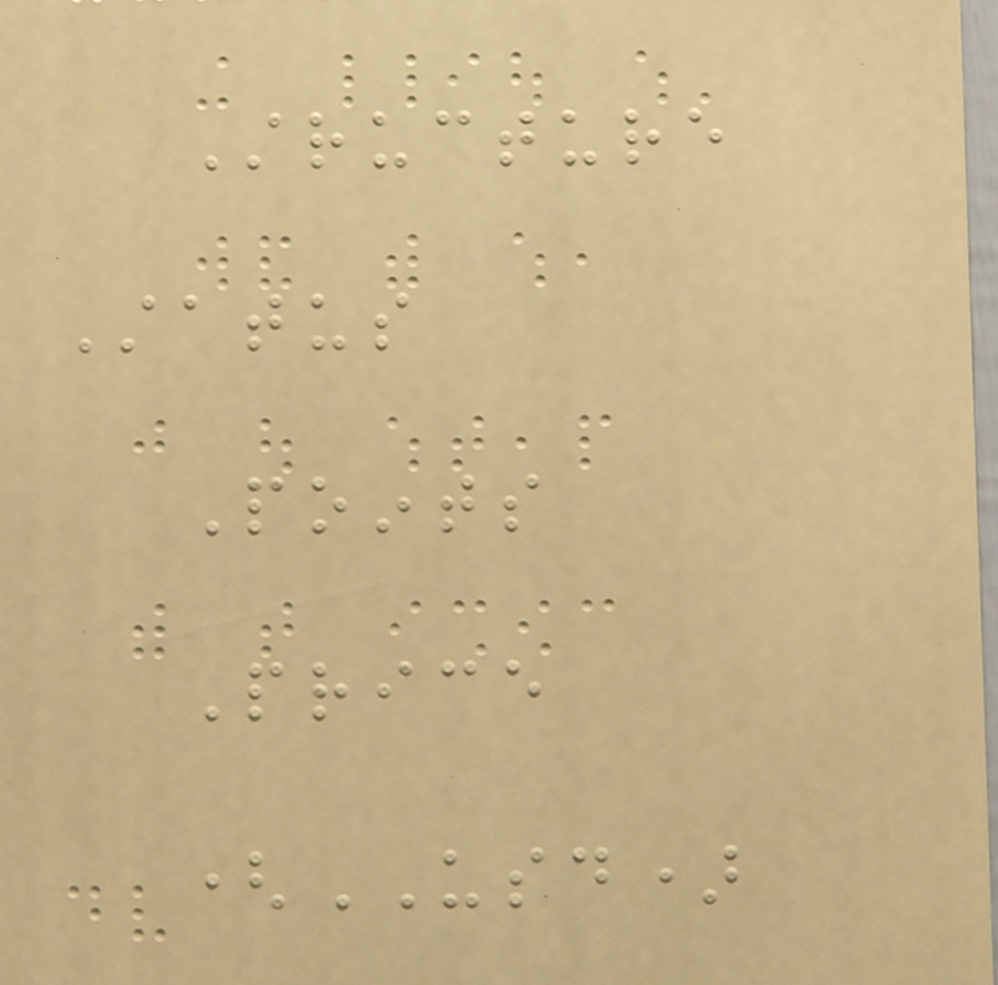Structure
Status
Points
Price
(USD)
